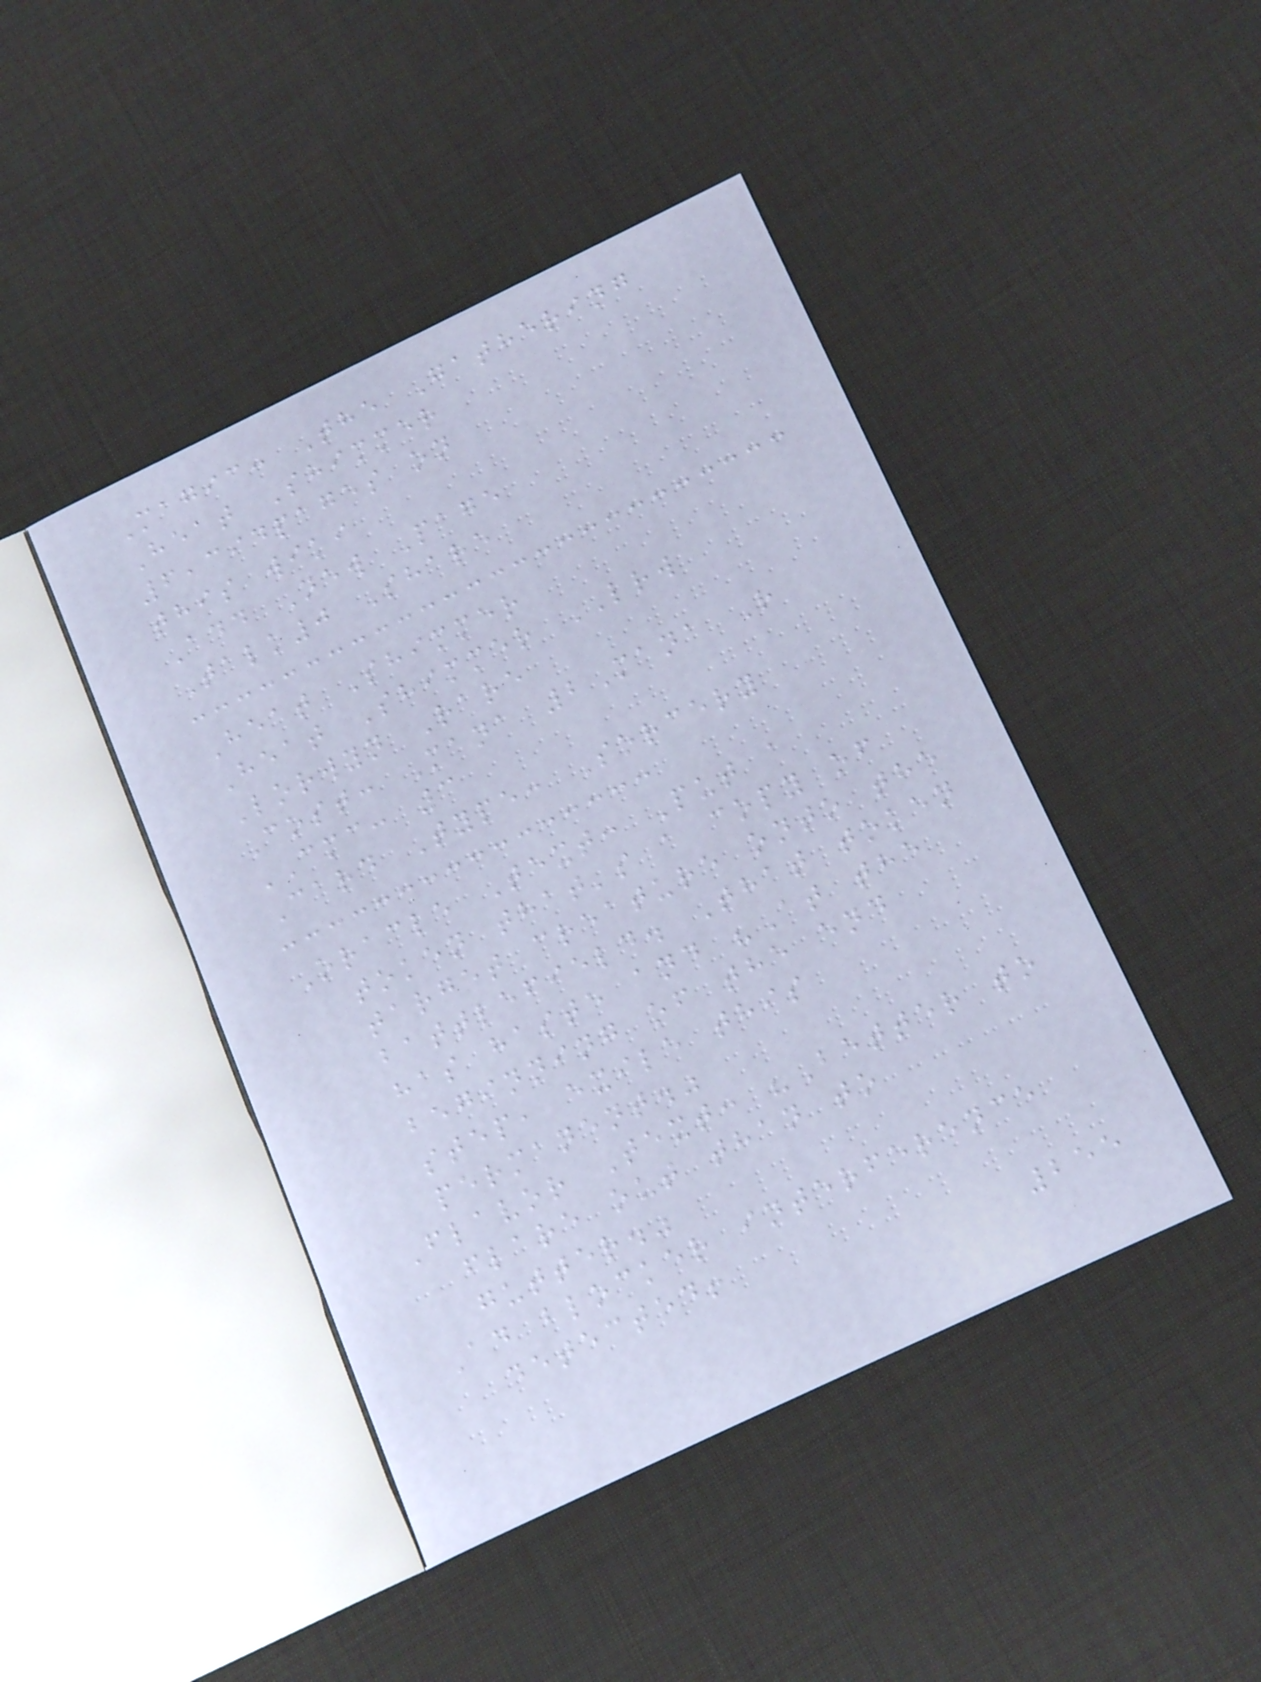Magic: The Gathering
Heat Shimmer
6,394pages on
this wiki
Add New Page
Talk0 Share
Heat Shimmer
Heat Shimmer LRW
Lorwyn Rare
Cost: Mana 2Mana R
CMC: 3
Card Type: Sorcery
Oracle Text: Put a
token that's a copy of
target creature onto the
battlefield. That token
has haste and "At the
beginning of the end
step, exile this
permanent."
Flavor Text: "Better to
flare out than to
gutter."
Ad blocker interference
detected!
255
